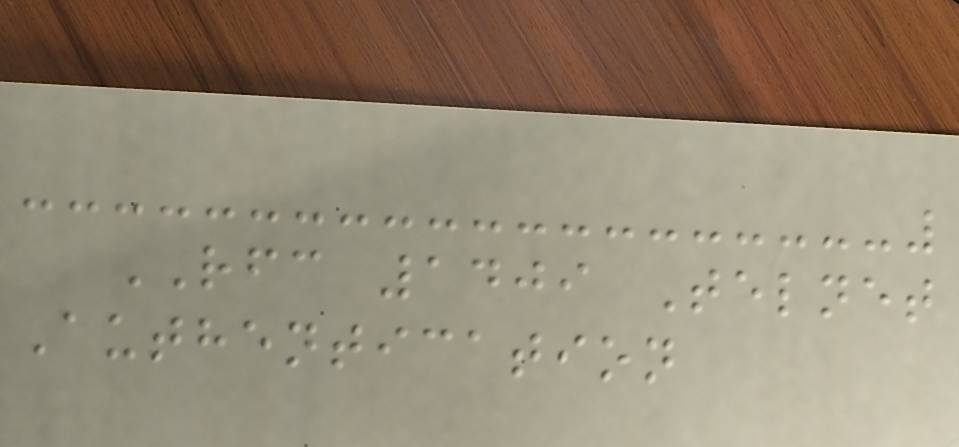RFC 1409 Telnet
Authentication
